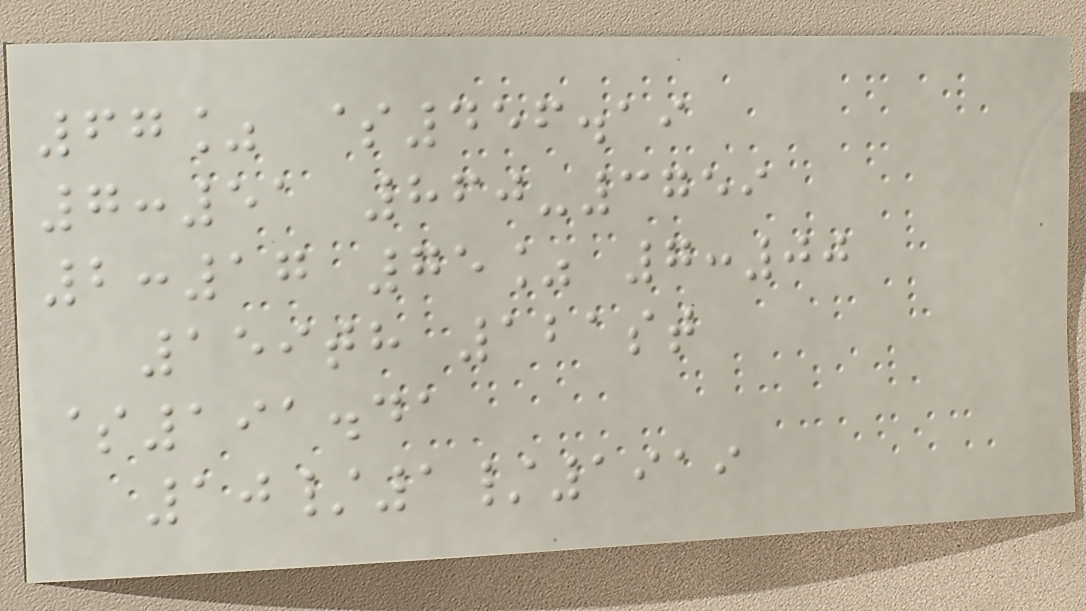67% $456.19
7:51 860-3759
2:17 75% 7:00
159th 121st
$191.41
10/1/1919
